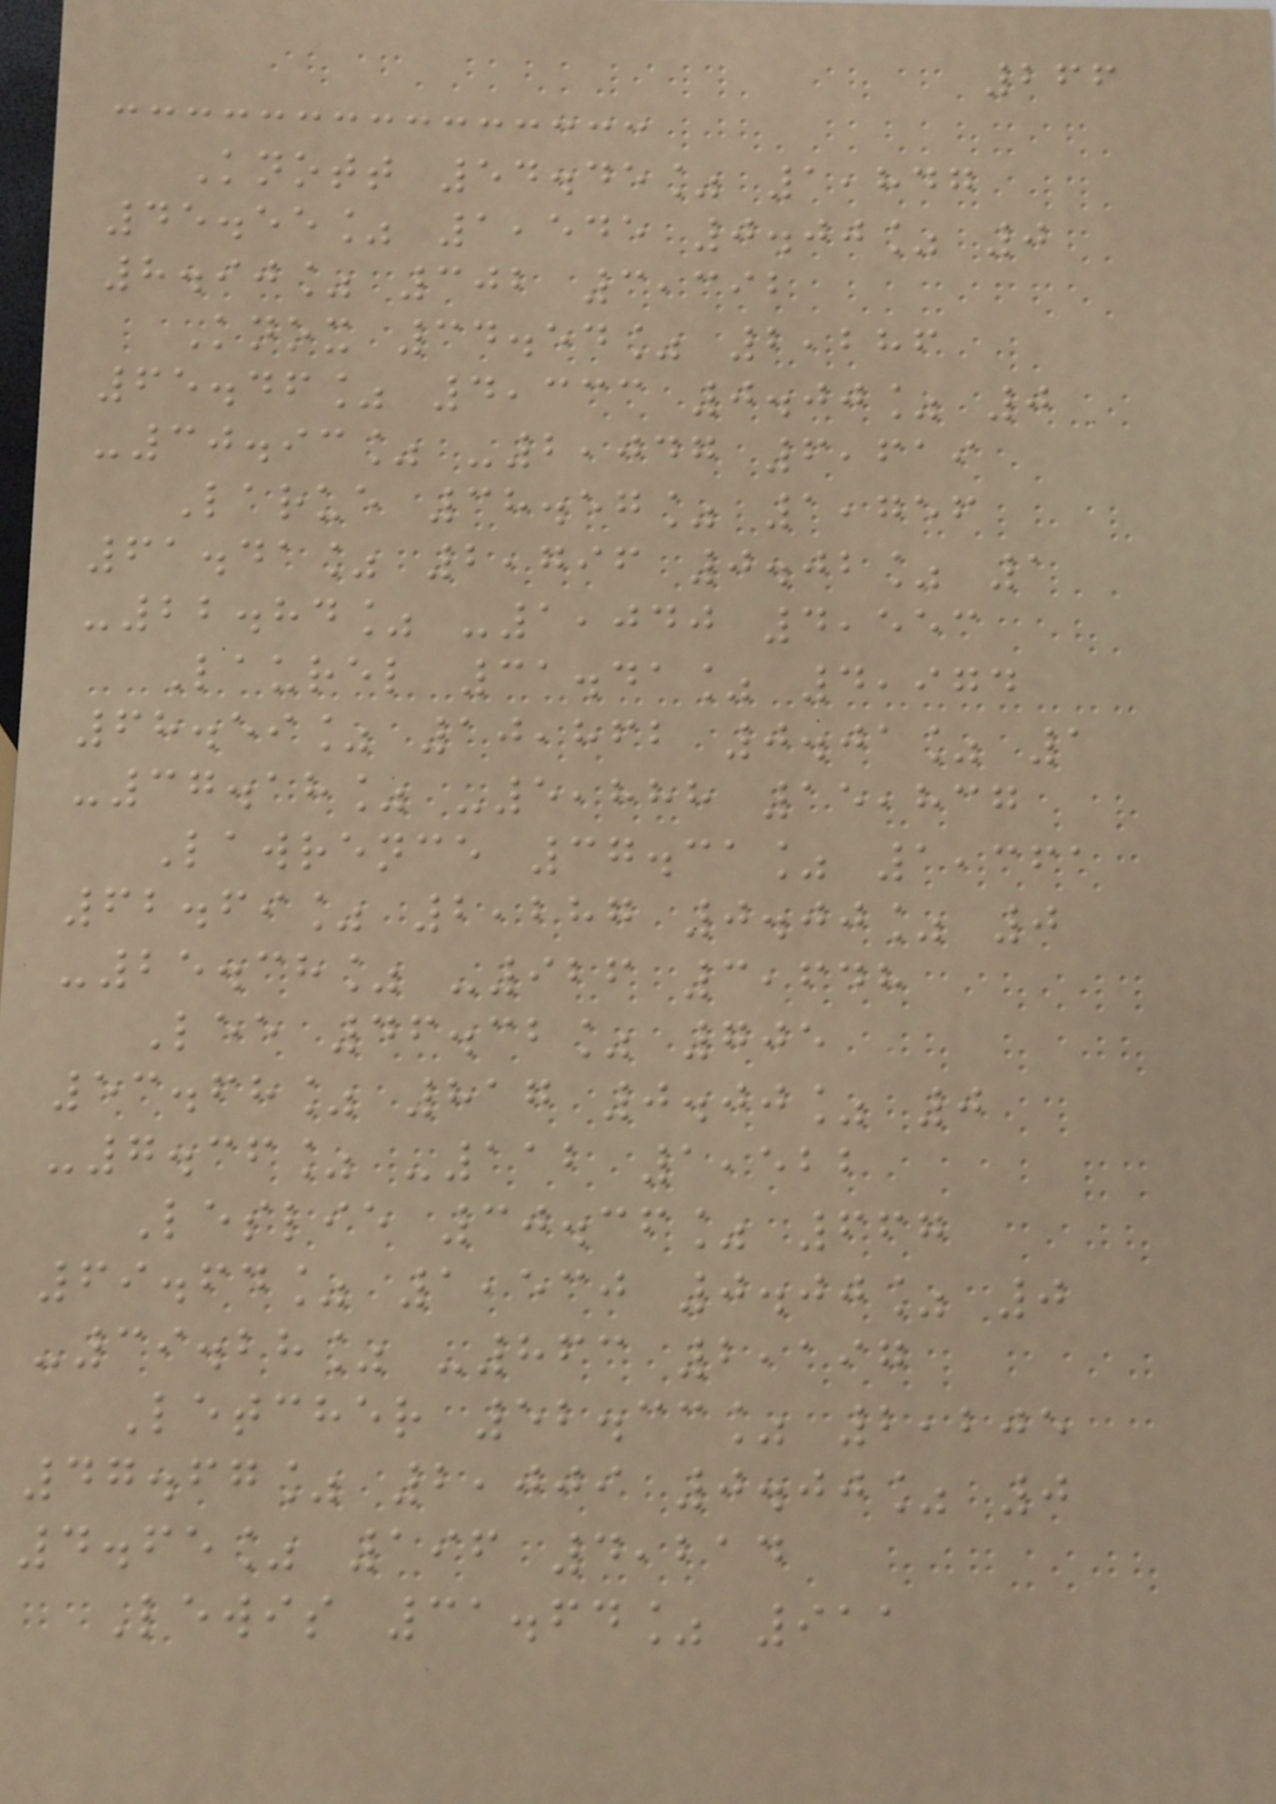266
Knott 54.45% 1,847
45.55% 1,545 0.00% 0
8.90% 302 3,392
Knox 34.54% 2,286
65.46% 4,333 0.00% 0
-30.93% -2,047 6,619
Larue 38.57% 1,756
61.41% 2,796 0.02% 1
-22.84% -1,040 4,553
Laurel 31.41% 4,974
68.59% 10,862 0.01% 1
-37.18% -5,888 15,837
Lawrence 37.31% 1,361
62.69% 2,287 0.00% 0
-25.38% -926 3,648
Lee 46.32% 705
53.68% 817 0.00% 0
-7.36% -112 1,522
Leslie 30.36% 667
69.64% 1,530 0.00% 0
-39.28% -863 2,197
Letcher 52.33% 2,205
47.67% 2,009 0.00% 0
4.65% 196 4,214
Lewis 31.64% 911
